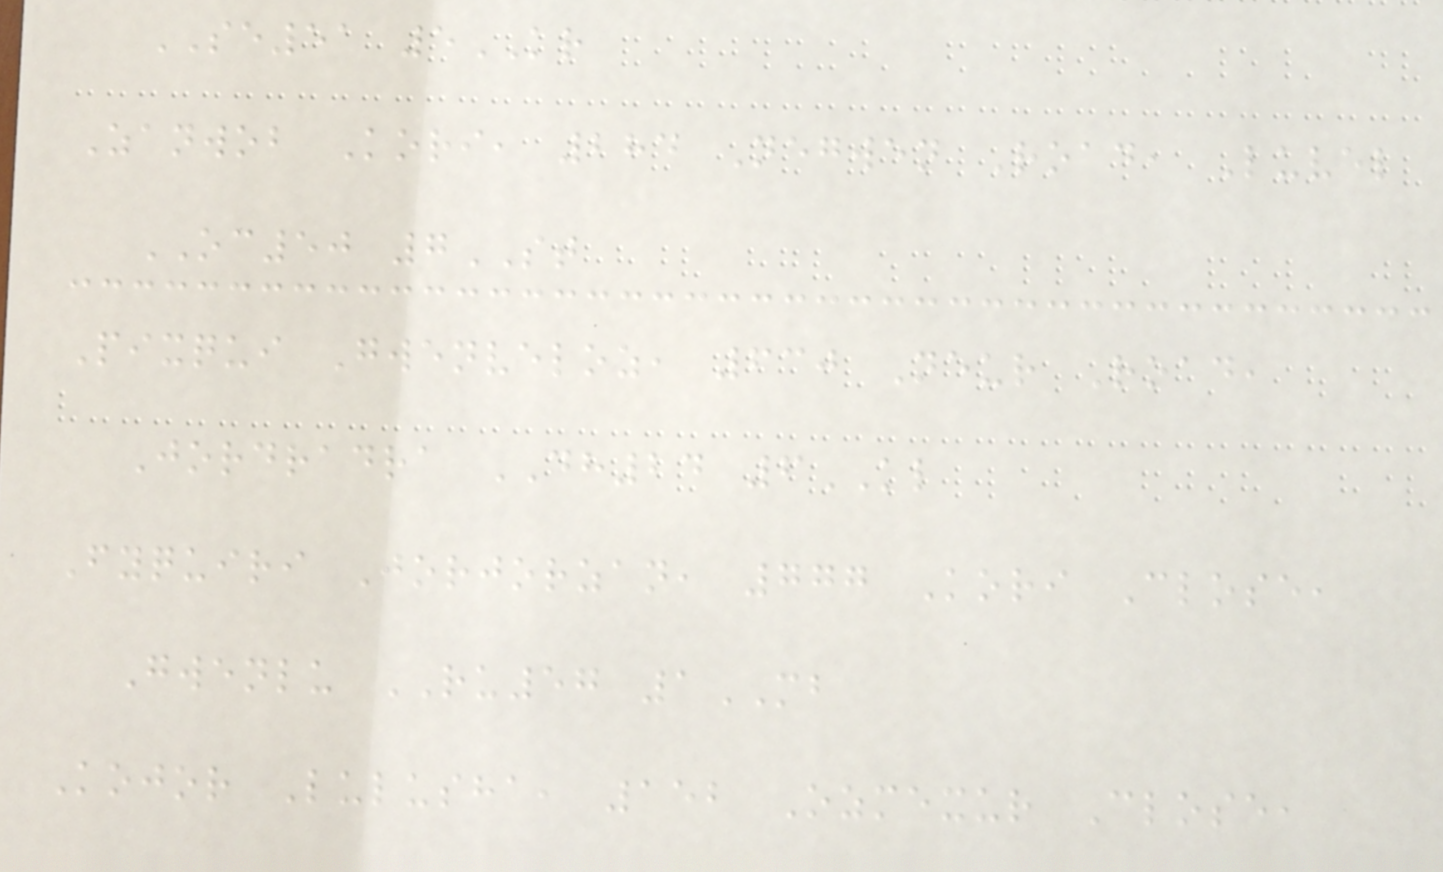SE51 5KR
Zanwob Kori, 284 Negwen Road, Luvel
OC50 7ST
Pixqui Gwenveloz, 630 Neur Road,
Jordradra DH24 6KL
Fyquiri Jorjorzan, 777 Kori Close,
Gwenlu RU57 1MB
Kojor Lulusha, 152 Ozmexur Close,
